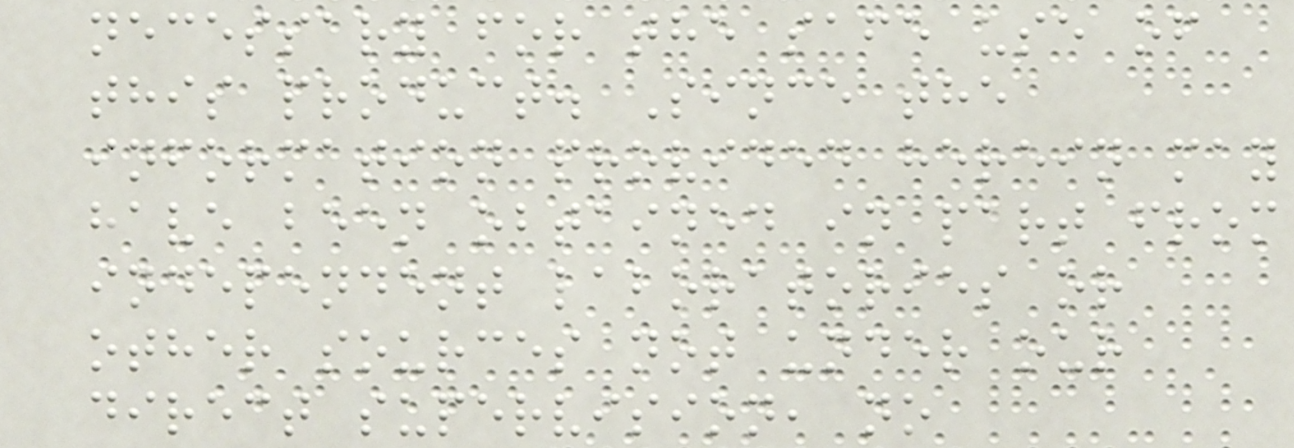necessary for the safe use of
this product. Since the
information provided herein may
have been obtained in part from
independent laboratories or
other sources not under our
direct supervision, no
